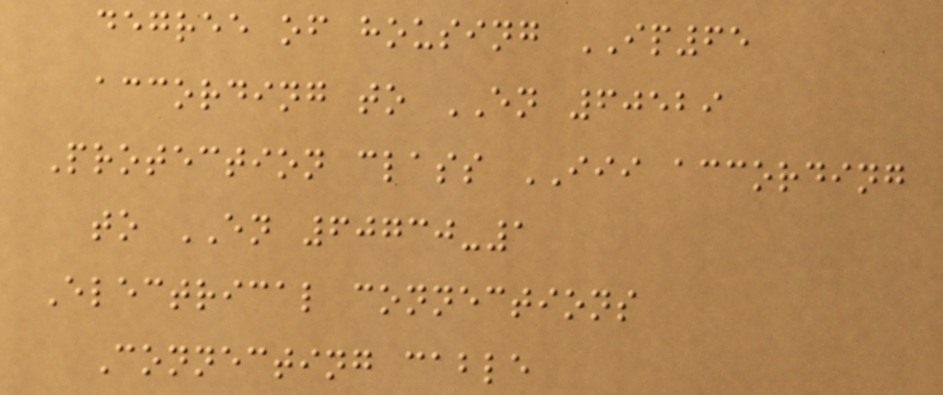degree of housing IP65
according to EN 60529
Protection class III according
to EN 60730-1
Electrical connections
Connecting cable
